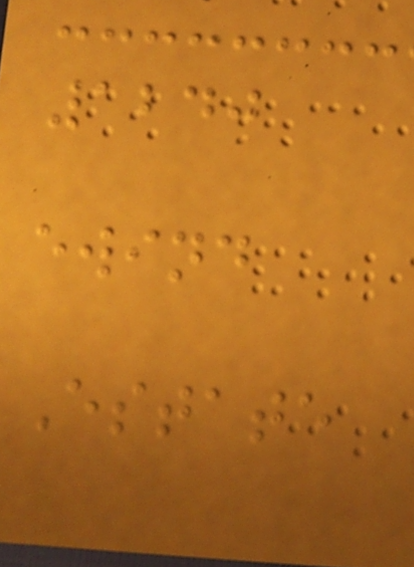1240
ewind
Estate
